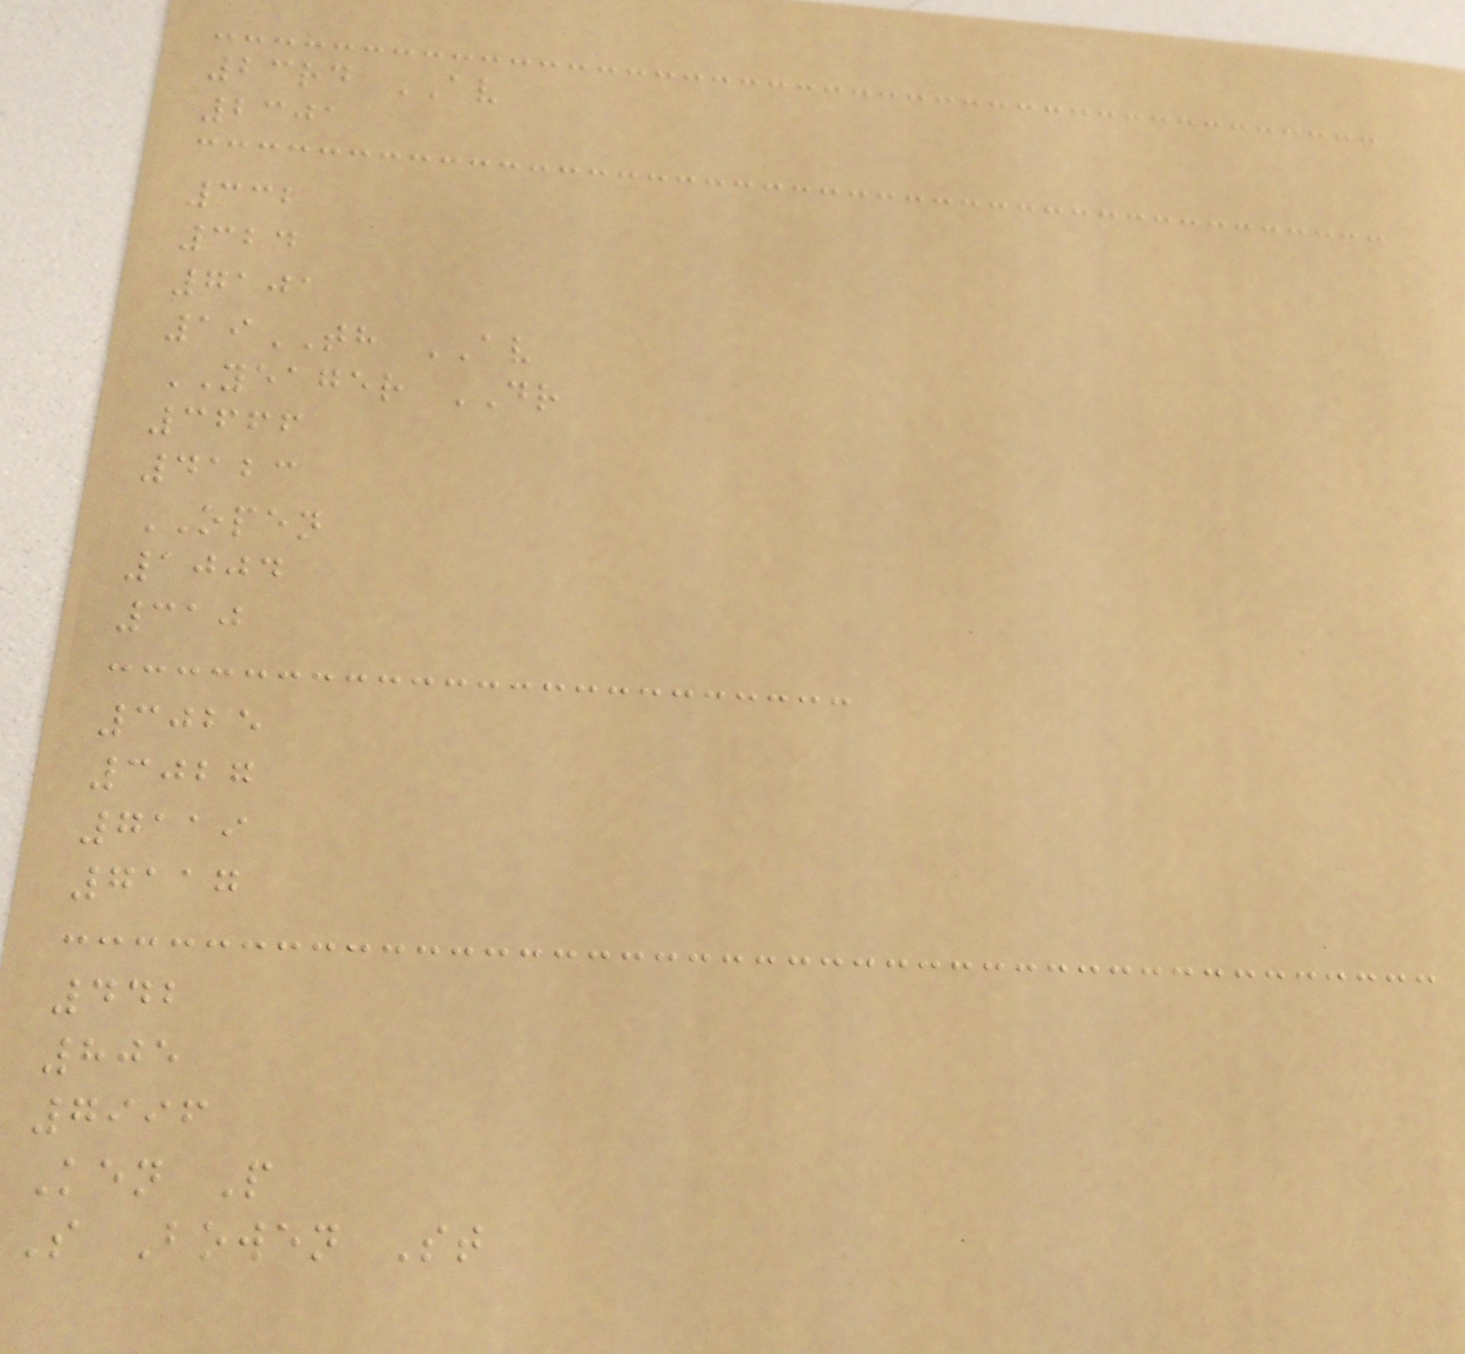23rd AV
2301
332
324
7101
19TH AV
YEAGER DR
3666
4123
OPEN
1004
310
3025
3027
7119
7117
442
805
7996
Ken P
S Bowen St
